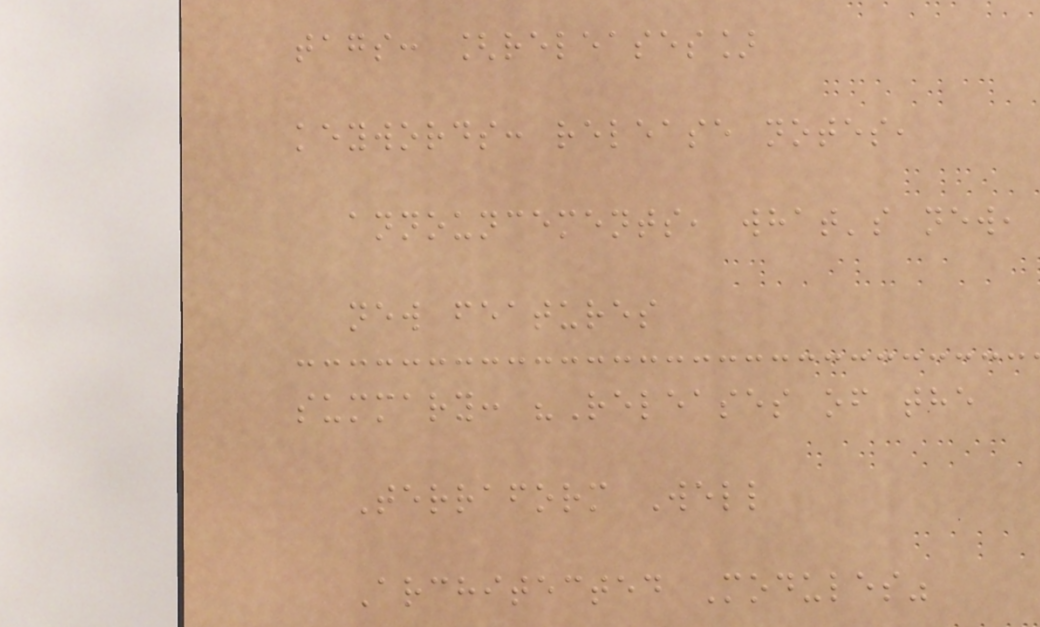tags: [releases]
keywords: release notes,
announcements, what's new,
new features
summary: "Releases of the
Terraform Well
Architected Modules"
